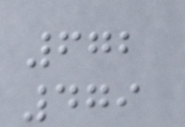672
479
